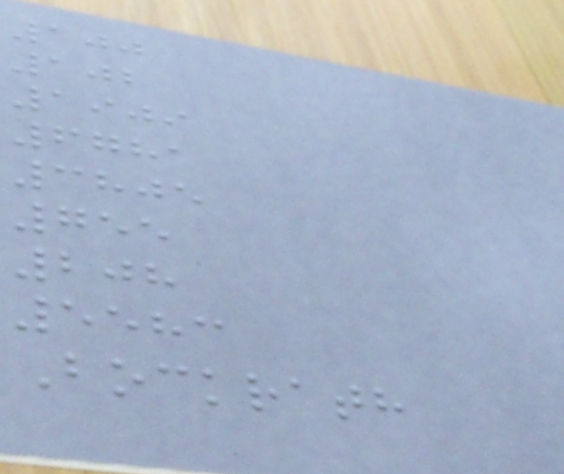100
102
1909
6781
3805
755
208
5583
Bockrath
